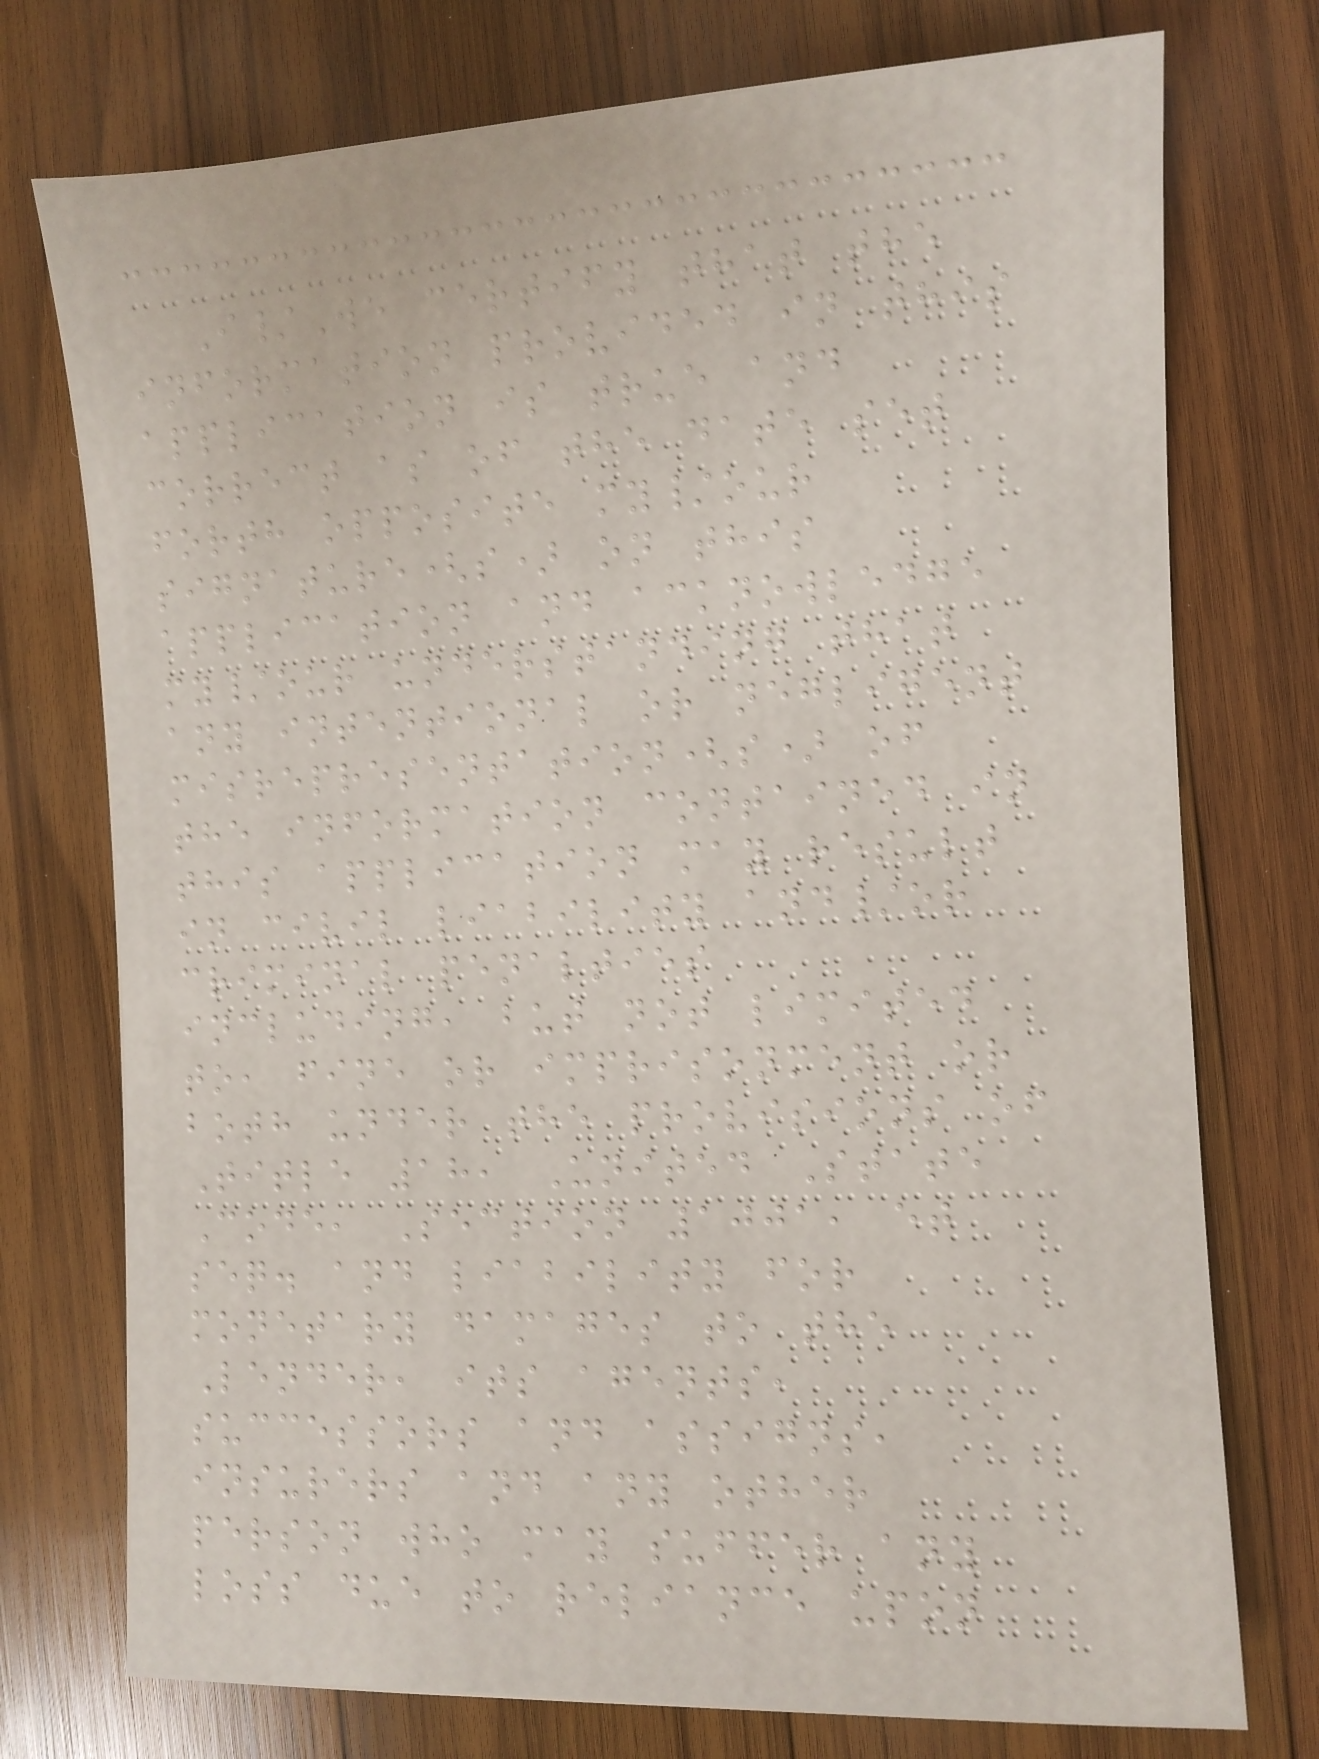I/We certify that the
information provided in this
application is true and
correct as of the date set
forth opposite my/our
signature(s) on this
application and acknowledge
my/our understanding that
any intentional or negligent
misrepresentation(s) of
the information contained in
this application may result
in civil liability and/or
criminal penalties
including, but not limited
to, fine or imprisonment or
both under the provisions of
Title 18, United State
Code, Section 1001, et
seq. and liability for
monetary damages to the
Lender, its agents,
successors and assigns,
insurers and any other
person who may suffer any
loss due to reliance upon
